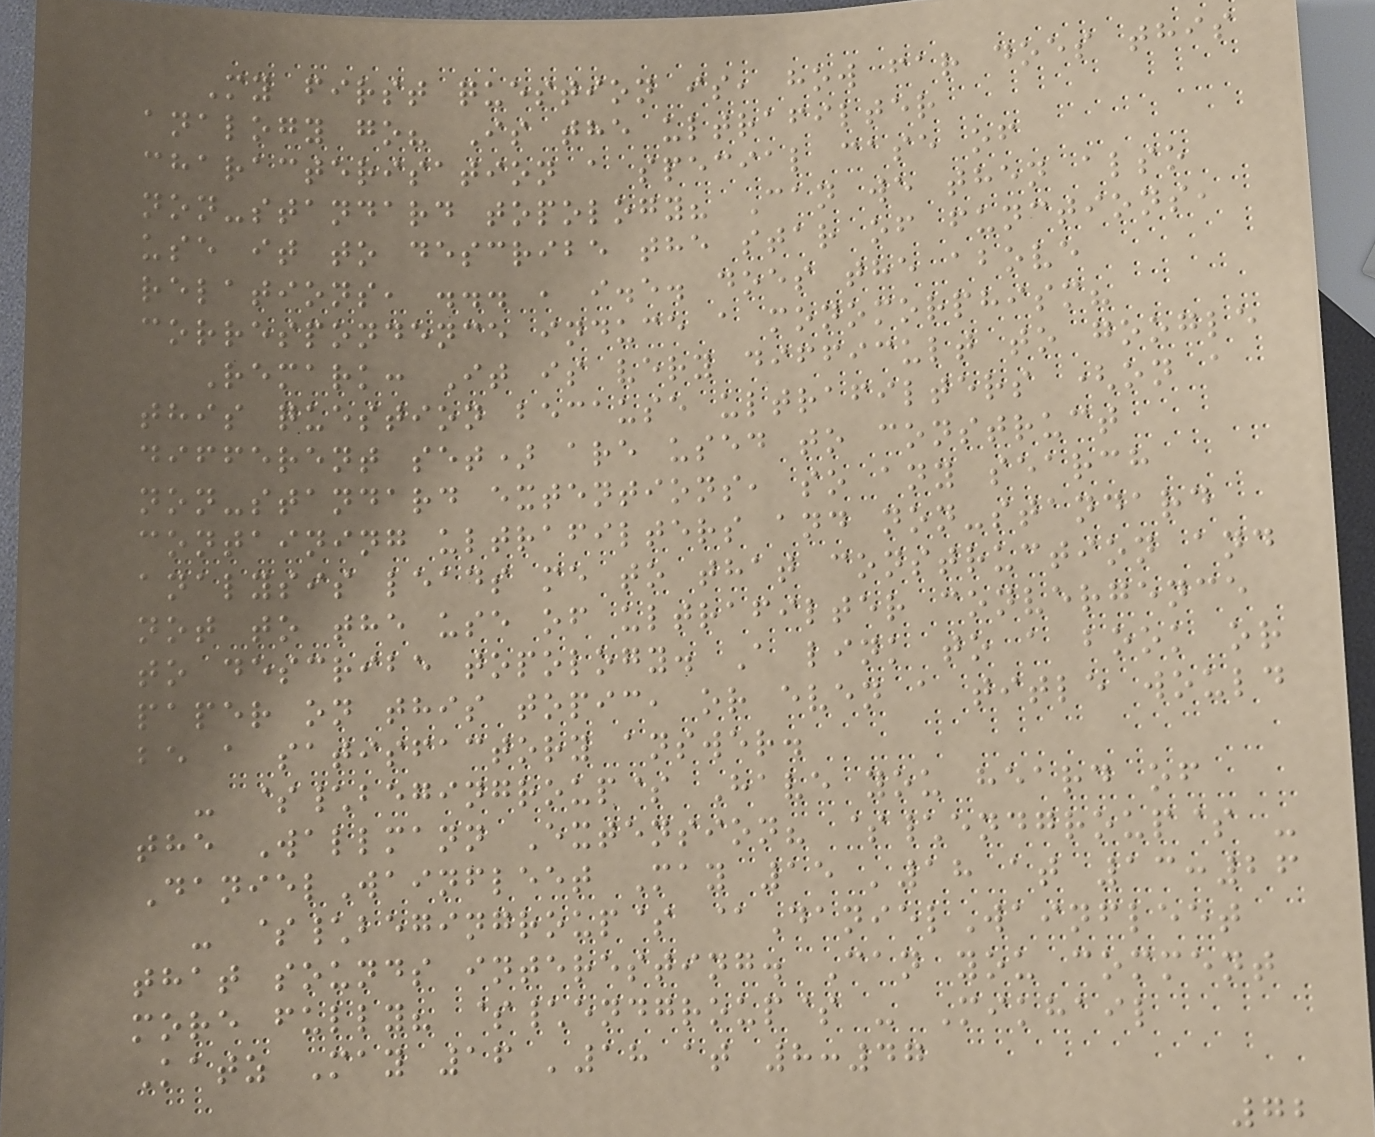My first question is, how far does this
analogy go? Is the ultrafilter
characterisation a special case of
non-standard topology? Can we then also
use it to describe the star of functions,
relations, ... , i.e. does the above
correspondence induce a monomorphism?
Remark: It is very difficult to google
this question because ultrafilters (on a
different set) are used to construct
non-standard extentions, so any search
containing ultrafilters and non-standard
analysis leads me to that construction and
not to the use of ultrafilter convergence
to describe topology. A link to a book or
paper on this topic, or even a title would
be a satisfactory answer.
- $\begingroup$ Have you heard of
the Wallmann Extension? $\endgroup$ -
DanielWainfleet May 15 '18 at 13:26
- $\begingroup$ @DanielWainfleet
that sounds interesting. Can you comment
more fully? $\endgroup$ - Mikhail
Katz May 16 '18 at 8:47
72
